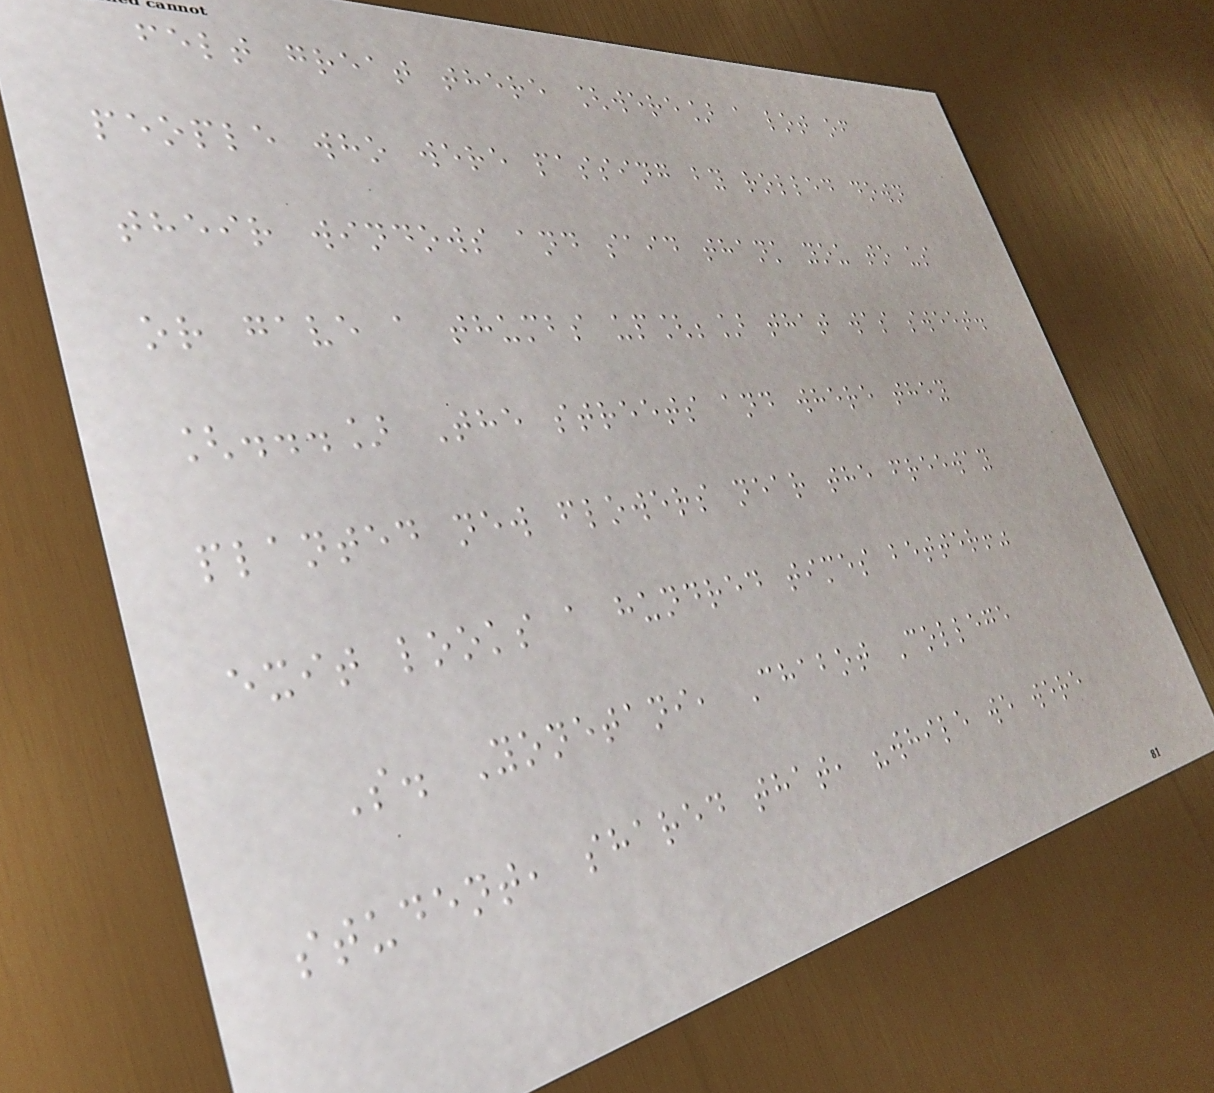felt great there [were] a lot of
people who were passing by rolled down
their windows and said thank you to us
or gave a thumbs up[;] that was sweet.
[...] The streets and where they
planted new flowers near the freeway
exit looks a hundred times better!"
S. Yonetani, Chabot College
student, shared that, "while we were
